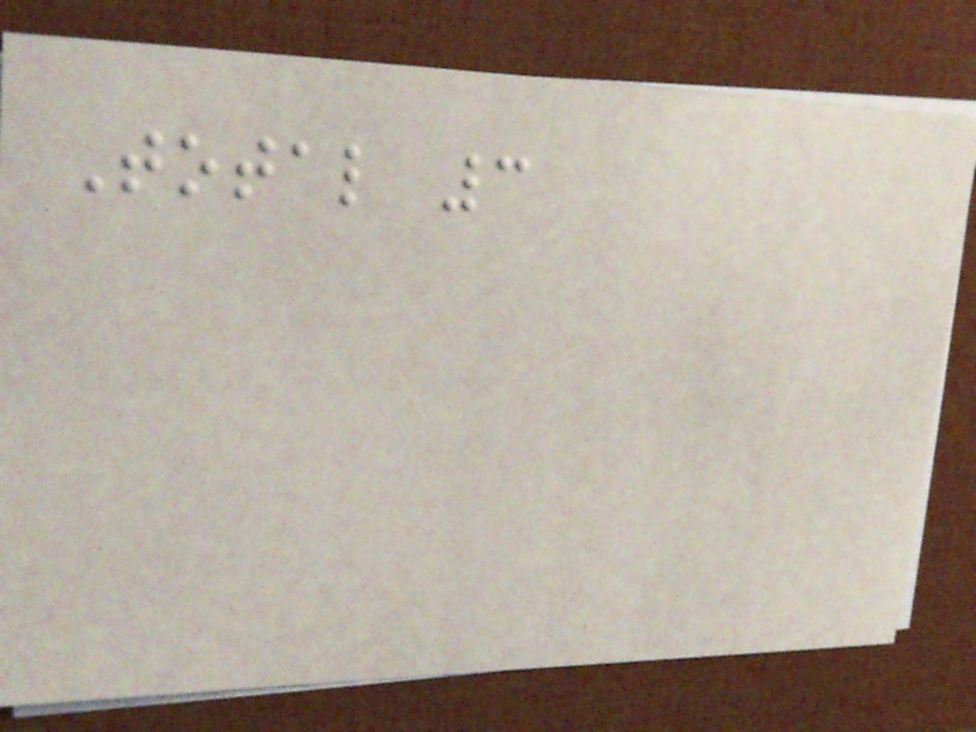Total 3
